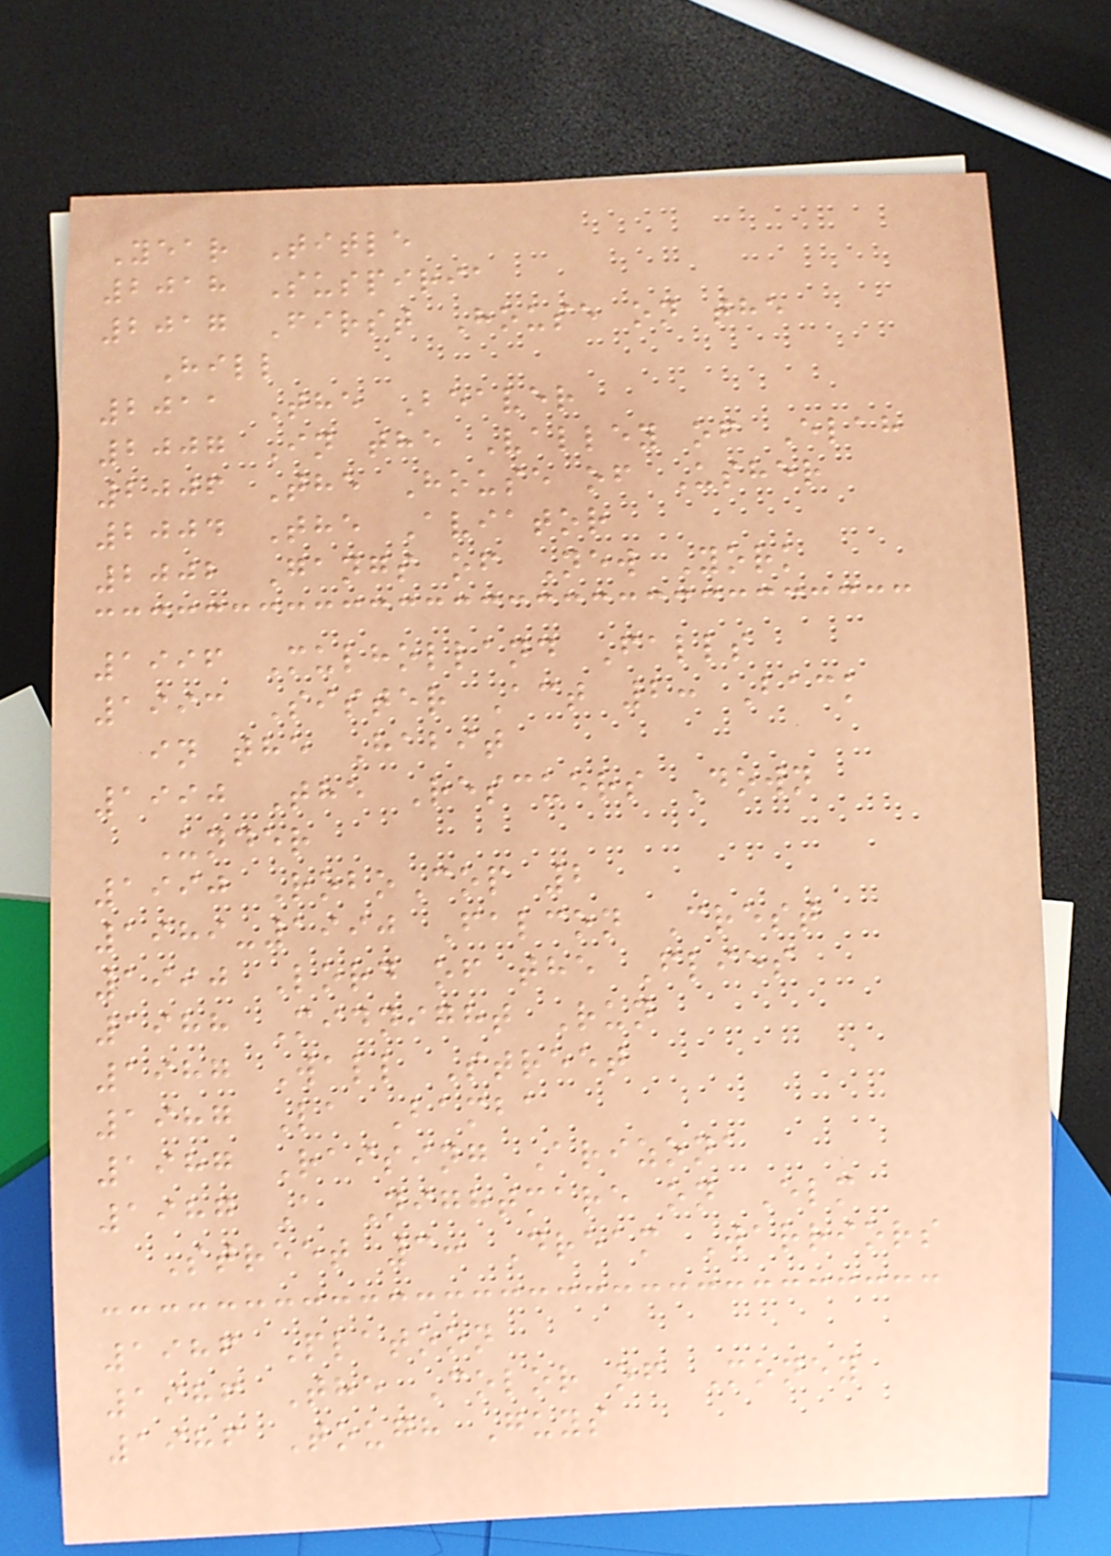Year Title
2018 Suspiria
2017 First House on the
Hill
2011 The Beaver
2007 In the Valley of Elah
2006 The House of Usher
2004 The Aviator
2002 Gangs of New York
1996 Mulholland Falls
1993 Sister Act 2: Back
in the Habit
1990 The Rescuers Down
Under
1990 RoboCop 2
1989-1990 Falcon Crest
1990 Lord of the Flies
1988 Midnight Run
1987 Wall Street
1987 La Bamba
1987 Raising Arizona
1987 A Nightmare on Elm
Street 3: Dream Warriors
1986 Platoon
1986 The Color of Money
1986 Tough Guys
